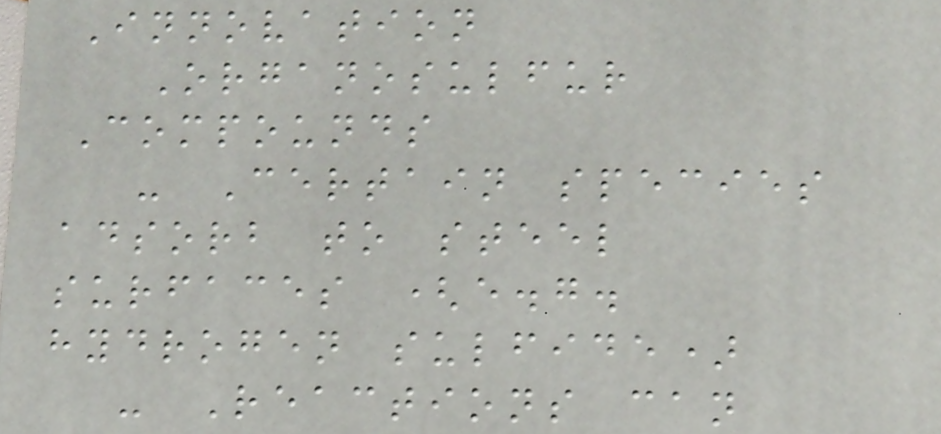Innovation
Organosulfur
Compounds
- Certain species
adsorb to steel
surfaces (e.g.
hydrogen sulfide)
- Reactions can
